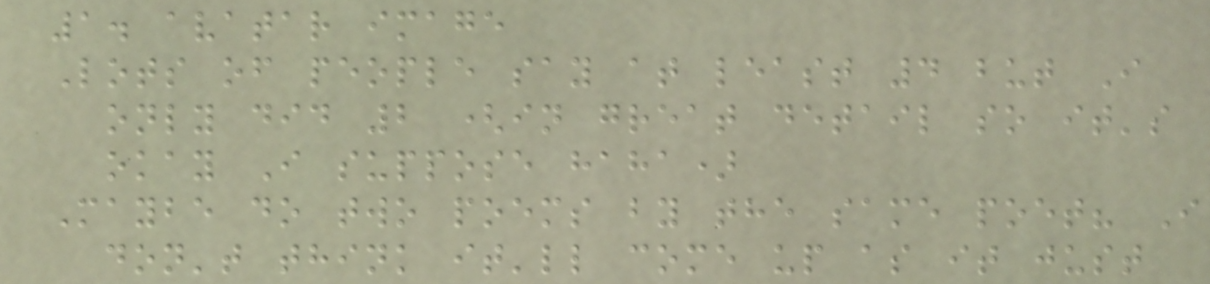1. avatar image
Lots of people say at least 4 but I
only did 2 (in great detail so it's
okay I suppose haha)
Maybe do two poems by the same poet? I
don't think it'll come up as it just
